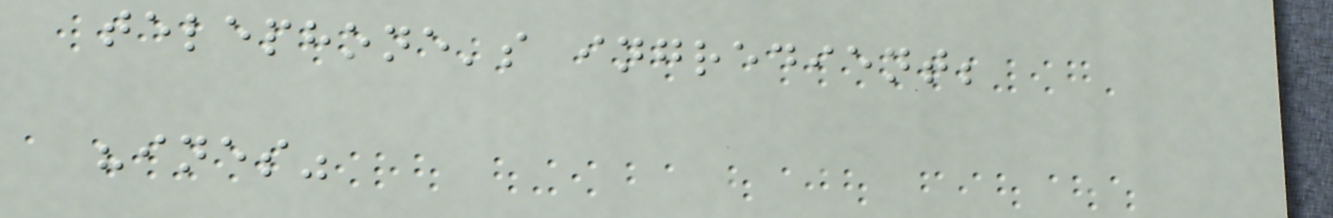telephone's ingredient;
"ines"
